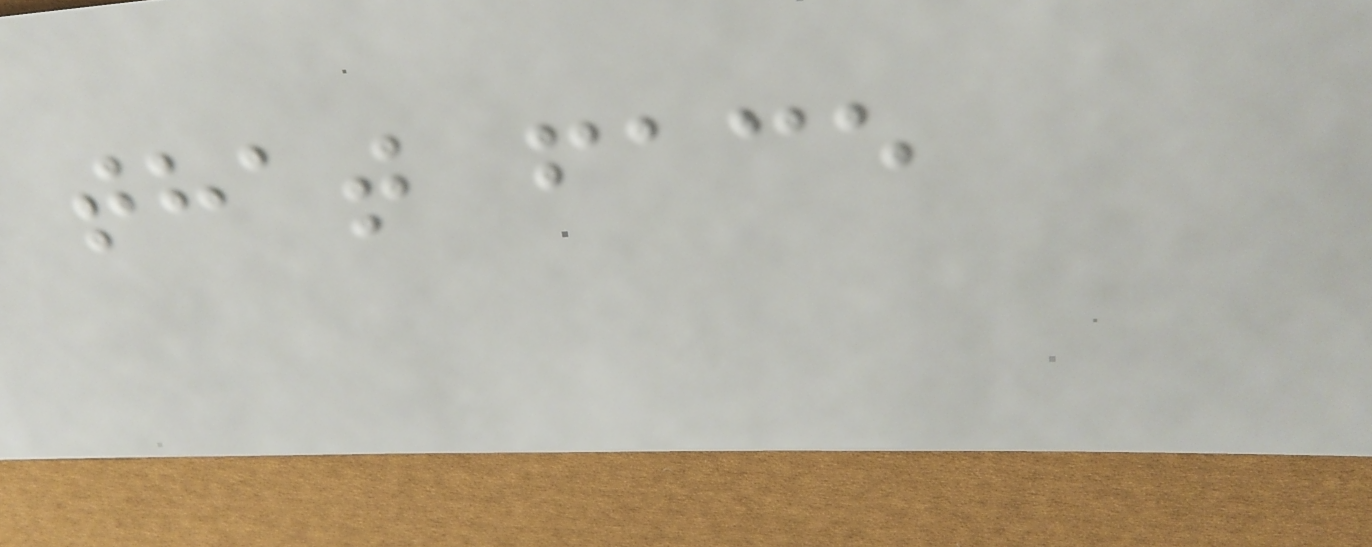that face
